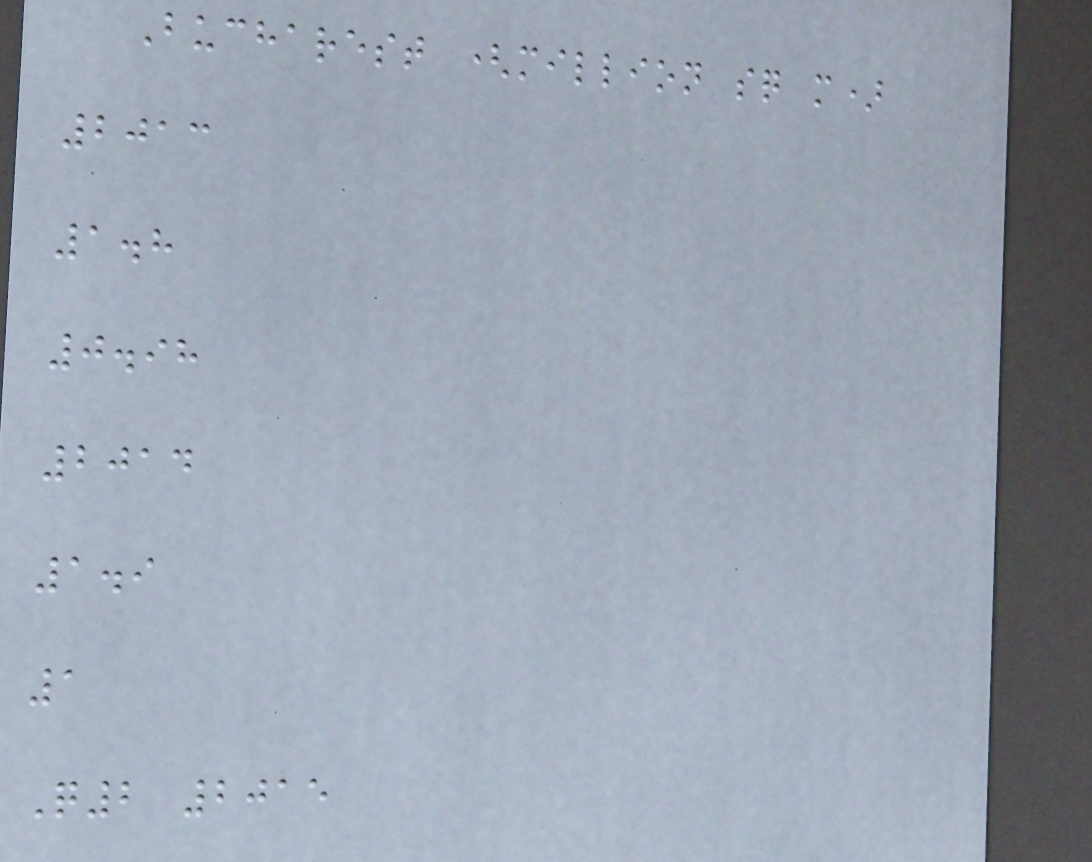Bucharest (million sq m)
2013
1.8
0.98
2014
1.9
1
Q2 2015
